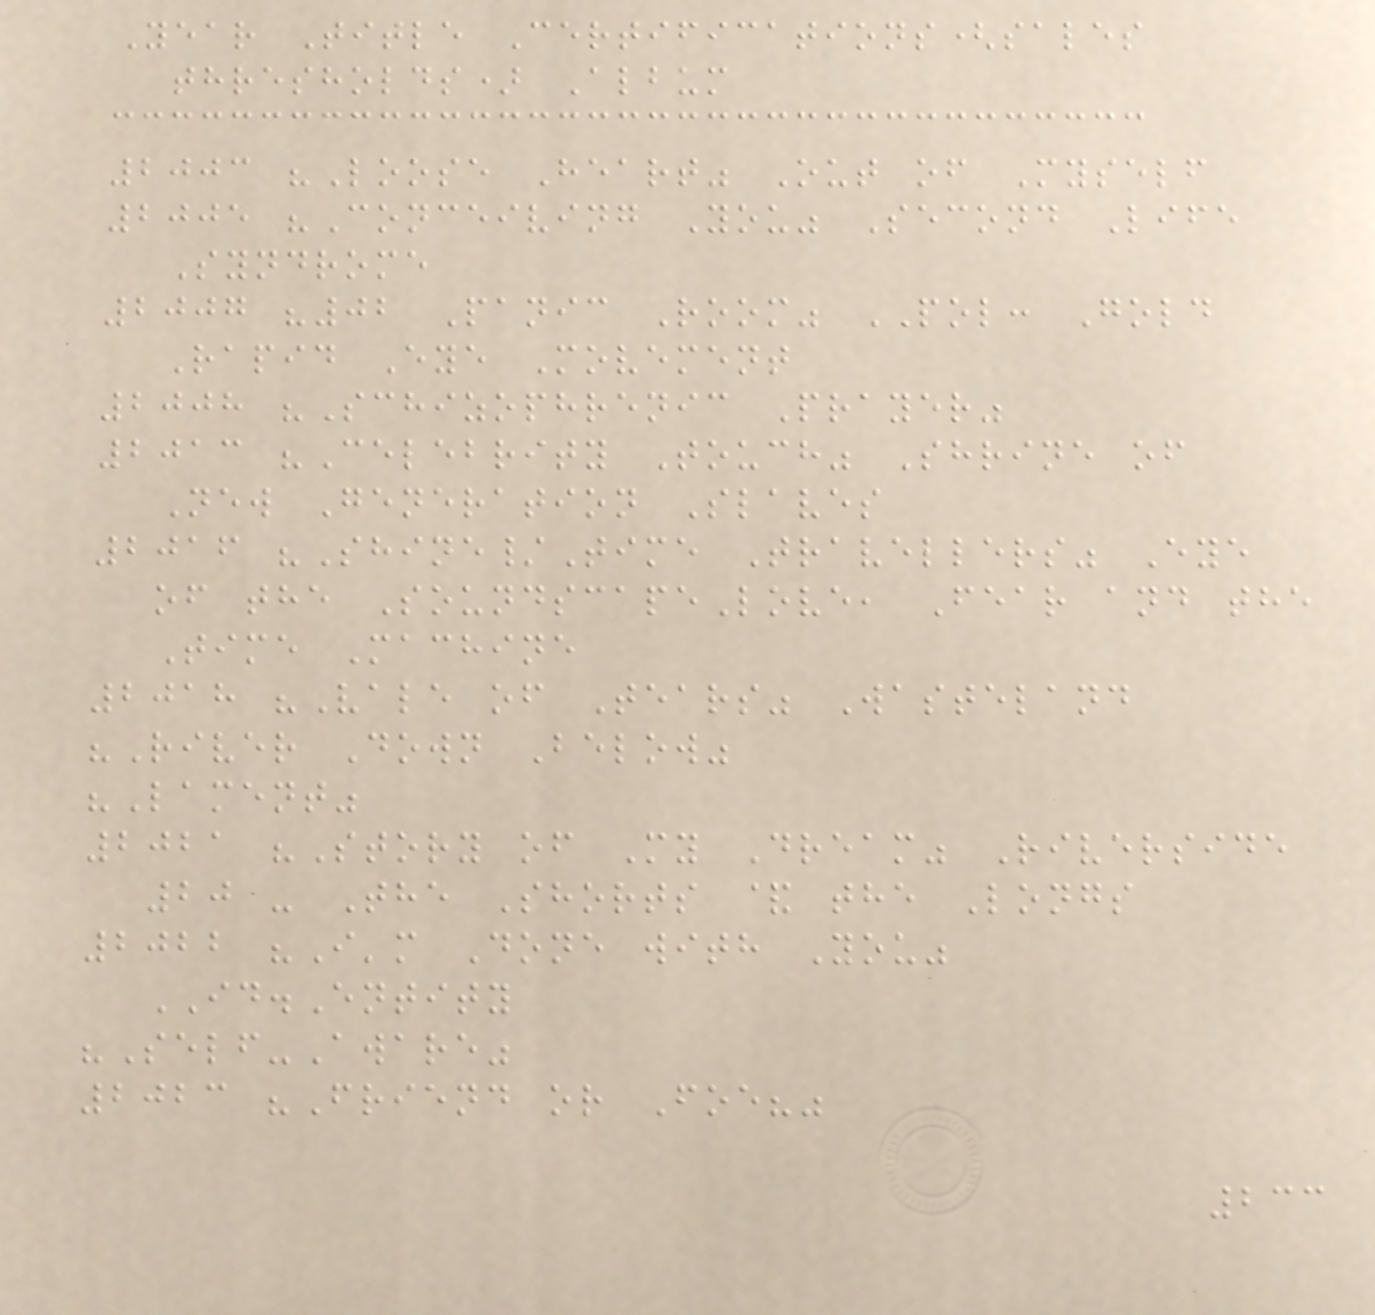Year Title Certifications(sales
thresholds) Album
2003 "Loose Heart" Out of Myself
2005 "Conceiving You" Second Life
Syndrome
2007 "02 Panic Room" POL: Gold
Rapid Eye Movement
2008 "Schizophrenic Prayer"
2013 "Celebrity Touch" Shrine of
New Generation Slaves
2016 "Shine/Time Travellers" Eye
of the SoundscapeLove, Fear and the
Time Machine
2018 "Vale of Tears" Wasteland
"River Down Below"
"Lament"
2021 "Story of My Dream" Riverside
20 - The Shorts & the Longs
2022 "I'm Done with You"
ID.Entity
"Self-Aware"
2023 "Friend or Foe?"
233
